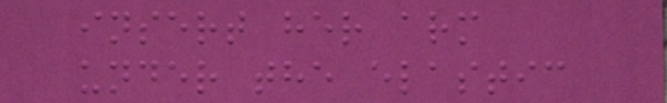insert her arm
under the elastic
